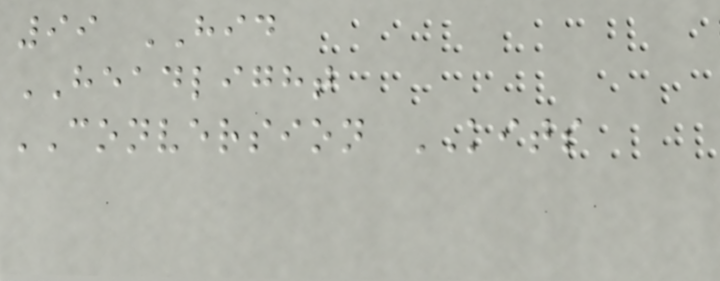99 HID
HEADLIGHT
CONVERSION KITS
